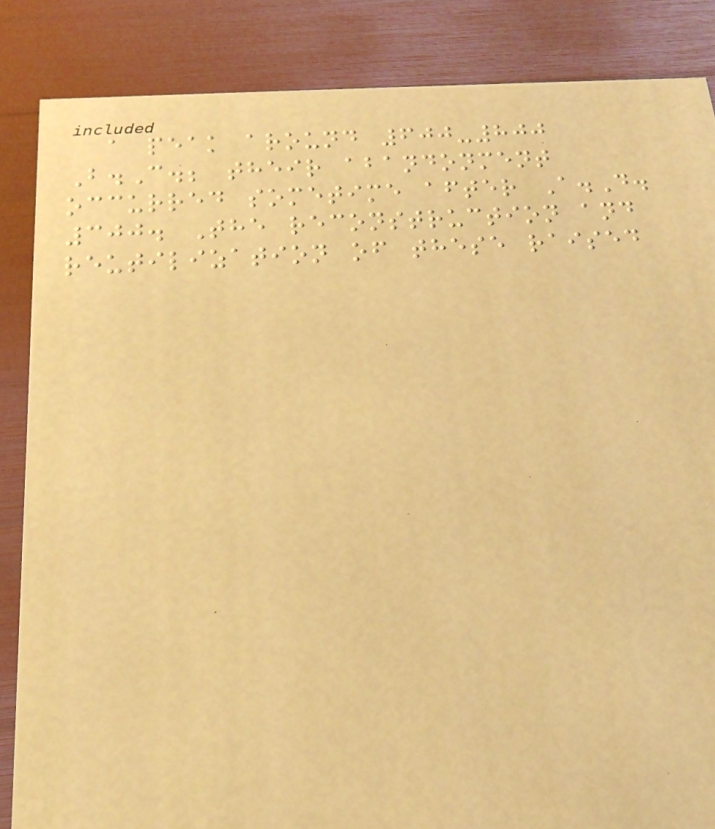a peak around 600-800
B.C.; their abandonment
occurred sometime after A.D.
300. The reconstruction and
reutilization of these raised
